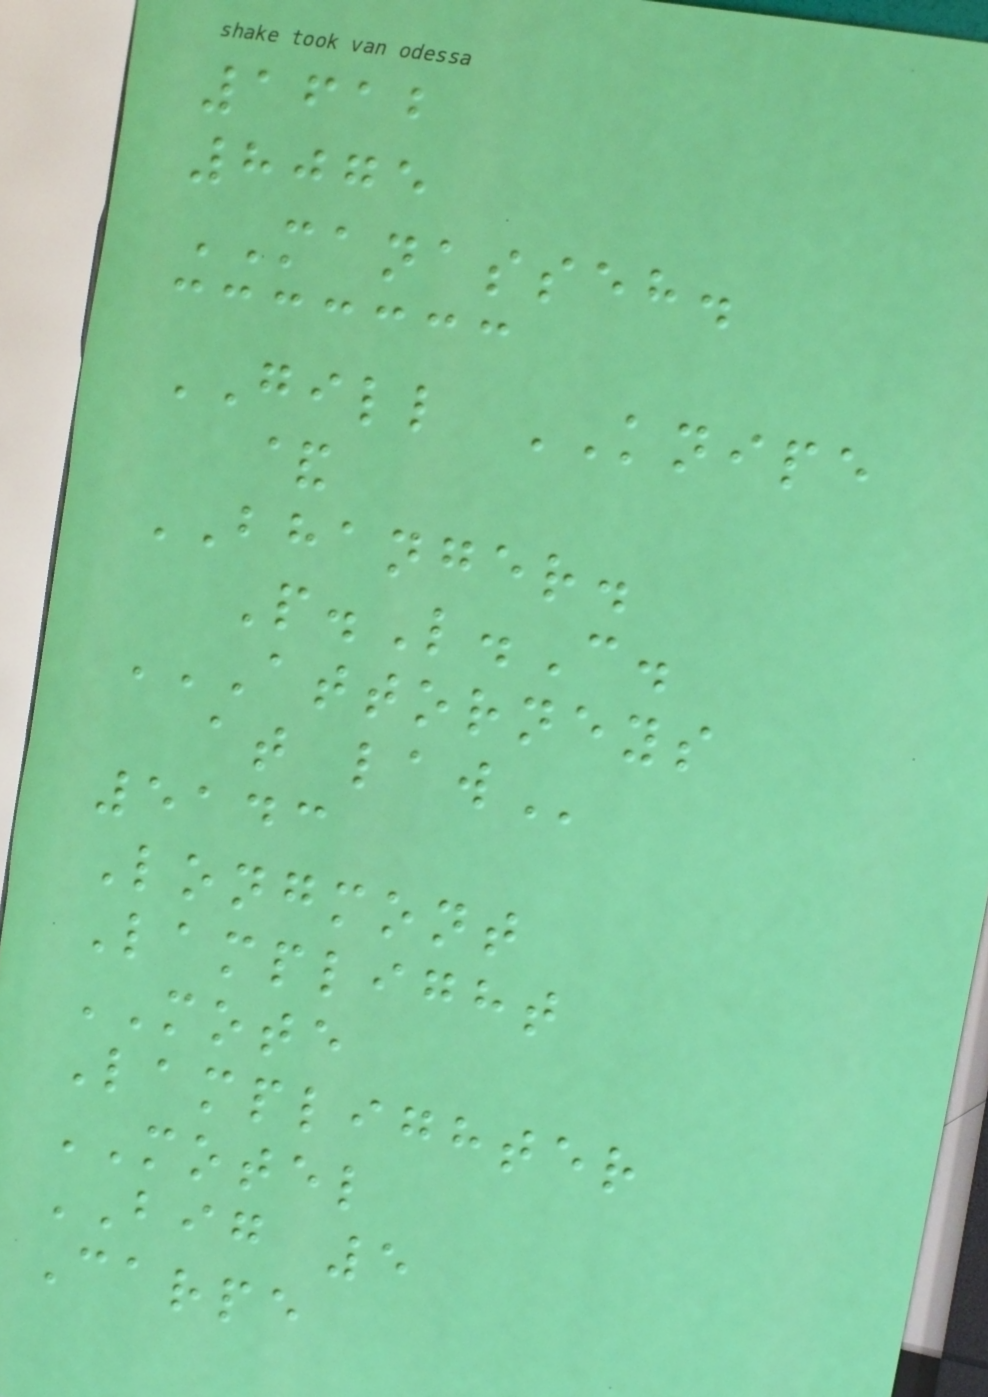1612
8075
MANASSEH.
GILL KNIPE
&
BHANGER.
P.L.C.
ATTORNEYS
AT LAW
5143
Longmont
Lamplight
MOTE
Lamplighter
MOTEL
BIG 5
Carpe
